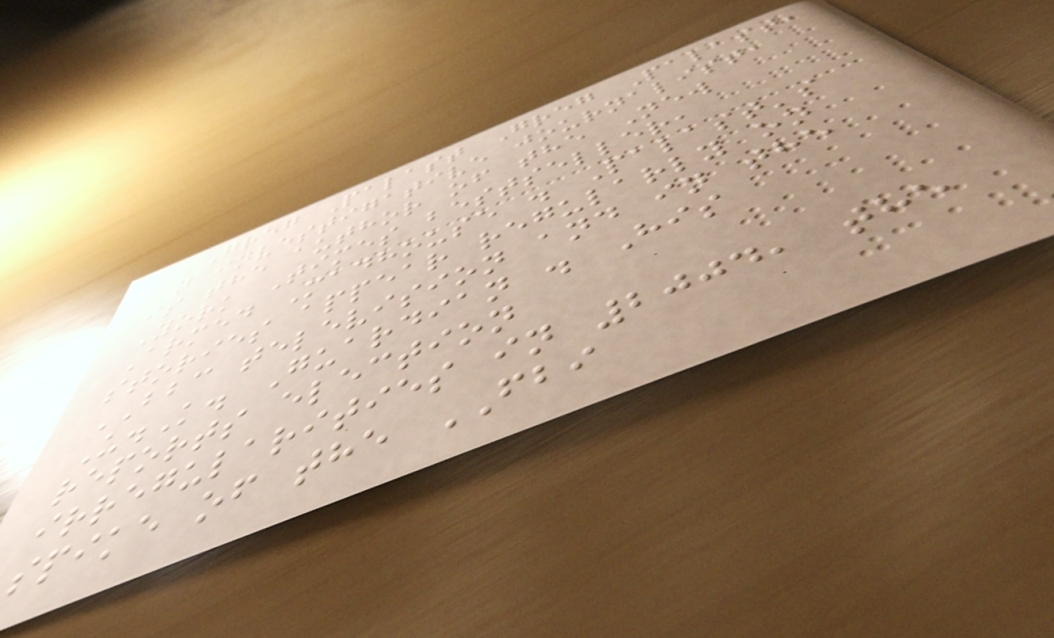Greg Palast Greg Palast,
an investigative journalist,
is the author of the New
York Times bestseller,
Armed Madhouse . Palast's
stories appear regularly on
BBC television and in the
U.K. Guardian . His
reports election
irregularities in 2004, the
spike of the FBI
